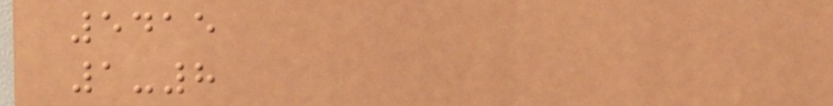5415
1-8
